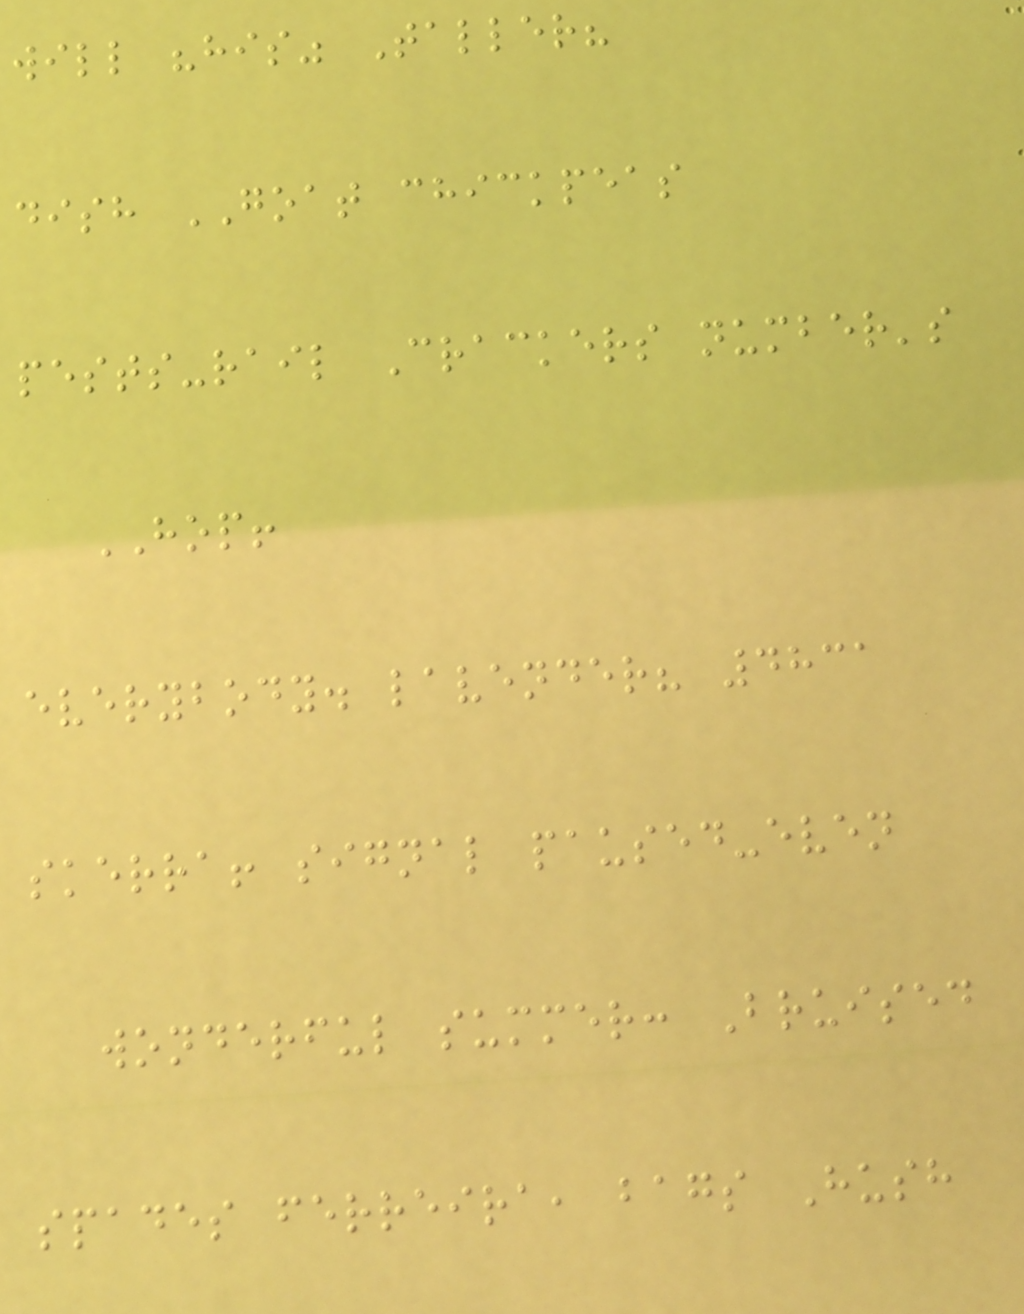will "his" Taller?
dish GOAT chickpeas
pests-rail Crackers number's
HOP!
everybody. lavender? 4831
skerra! signal paused-even
wonderful summer: Bruised
spades ferreira, bags Hush
